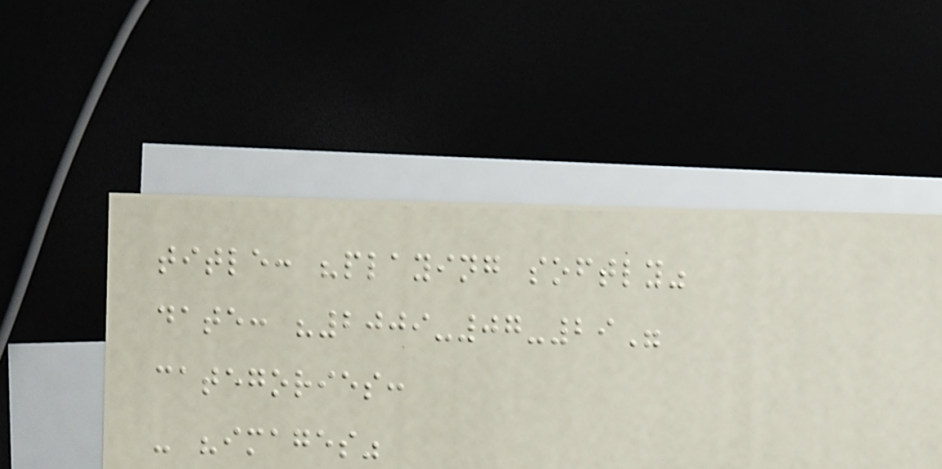title: "playing softly"
date: "2009-07-29"
categories:
- "images"
